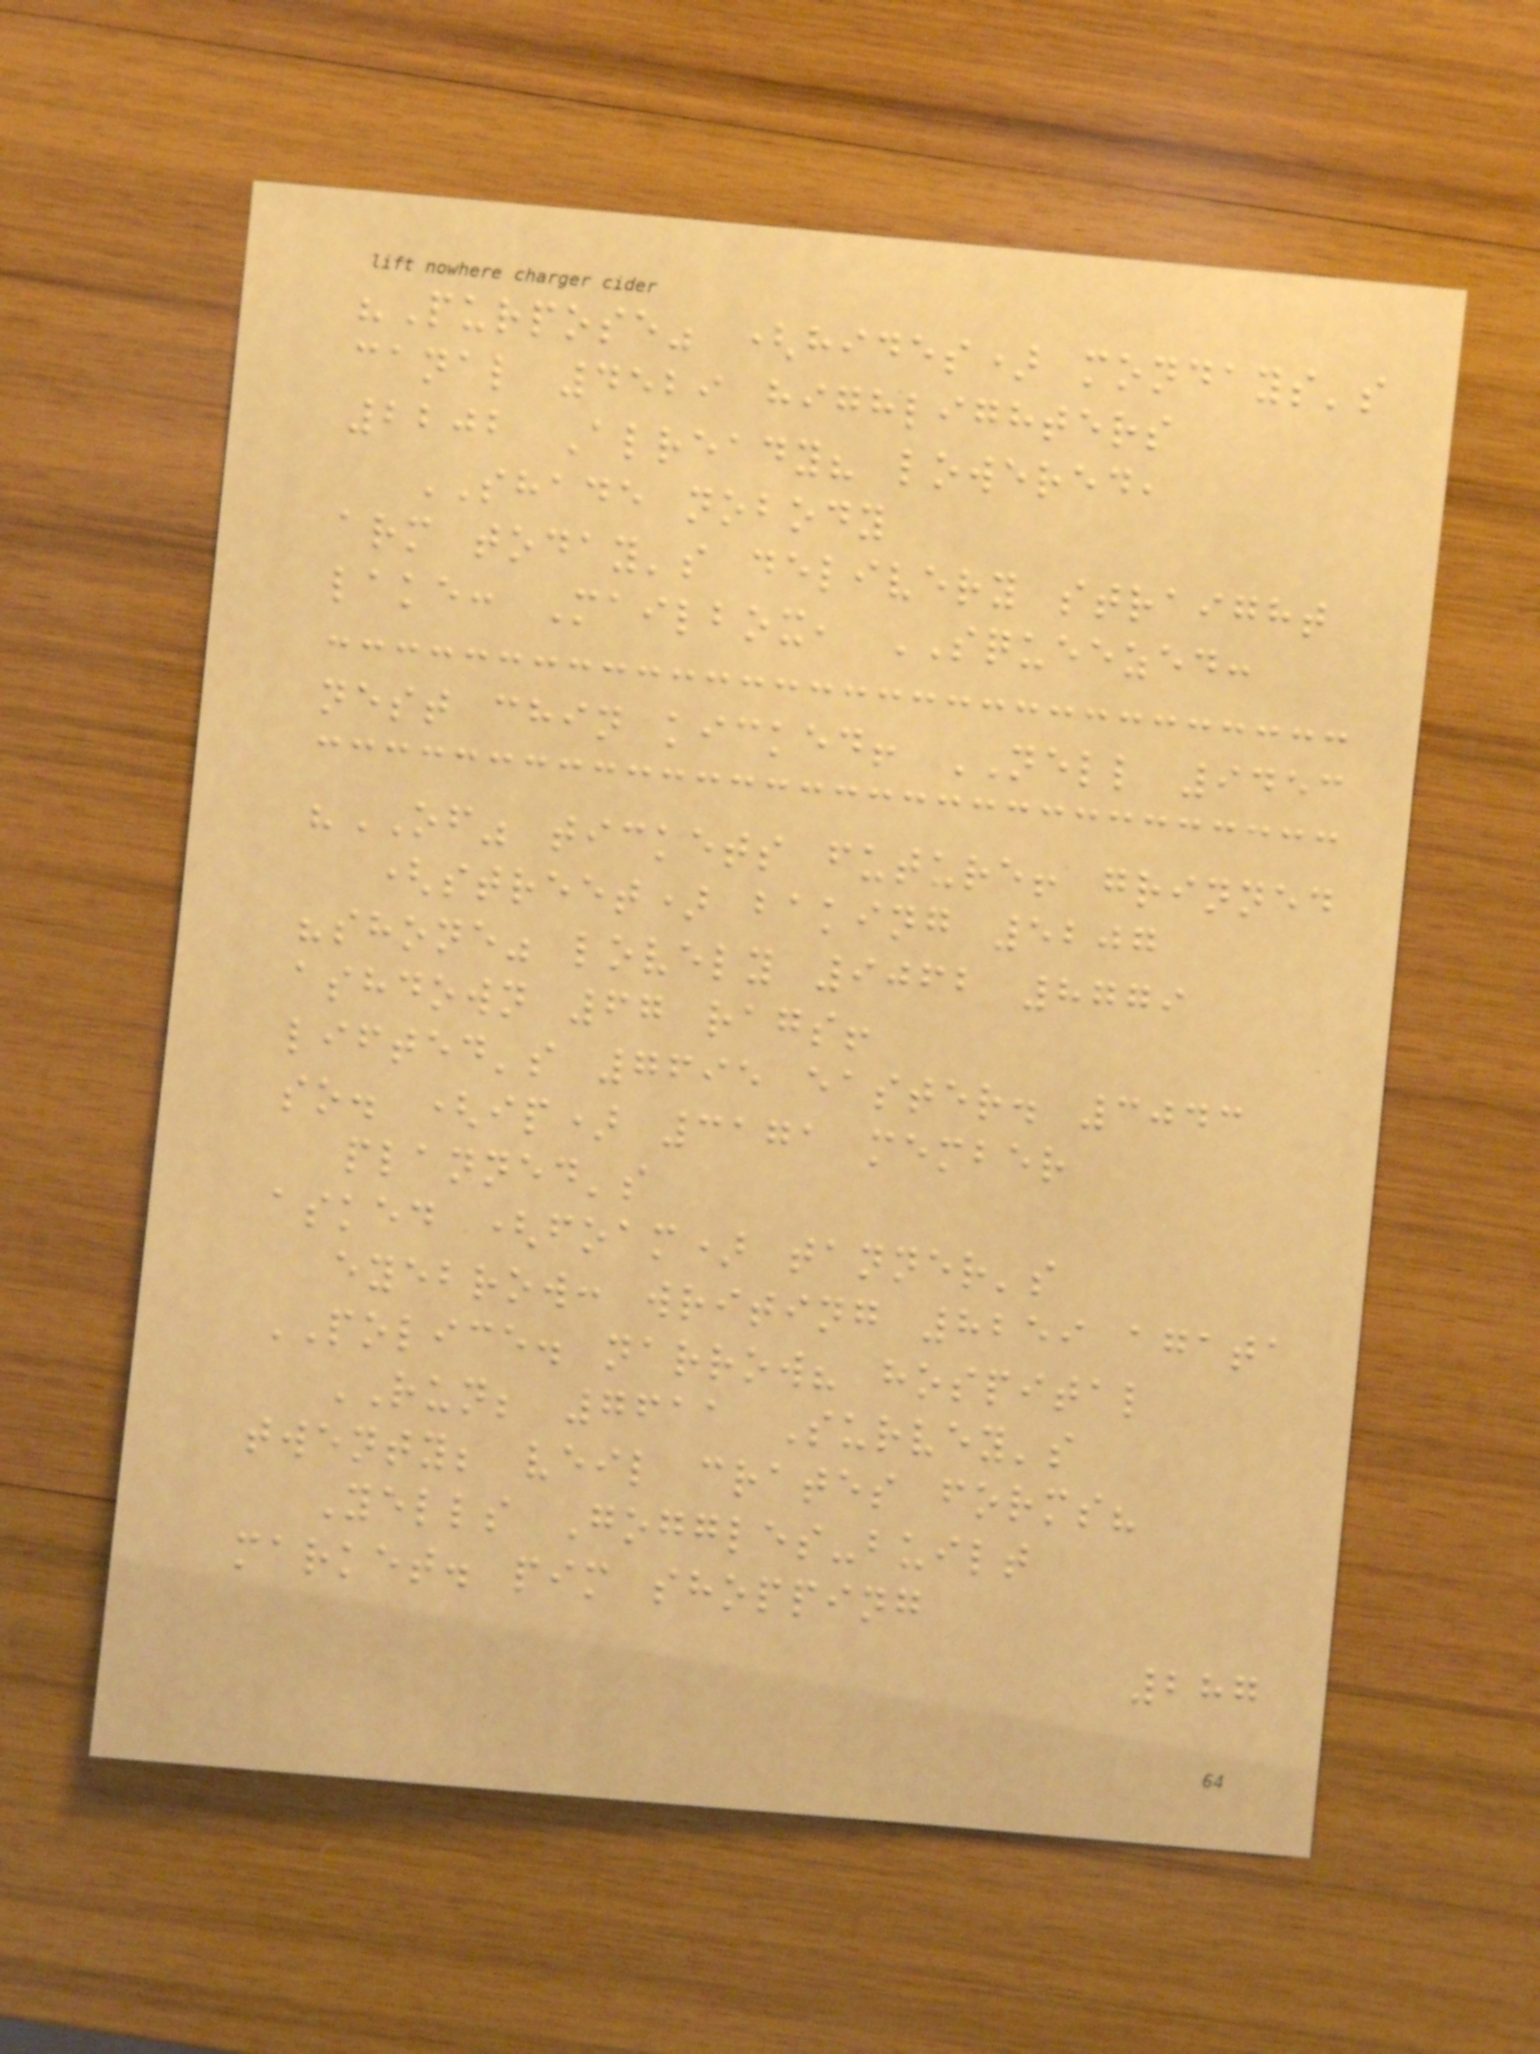"Purpose" (hides) mondays's
canal 4529 highlighters
2202 Already? lowered,
SHADE nobody
arm today's delivery straight
lake: Mailbox, SQUEEZED:
nest chin kicked! NELL 9453
"OF" tickets future! grinned
(street) baking 5207
"shone" lovely 9062 8779
ashdown 67 rags!
lifted's 7695 easter. 3043
so. (ip) 3171 member
planned's
asked (foam) tanner's
eyebrow: writing 8259 agata
POLICE. narrow? hospital
RUN; 7611 Survey's
twenty; veil crates forms?
Yells Goggles-built
market. pim shopping
287
